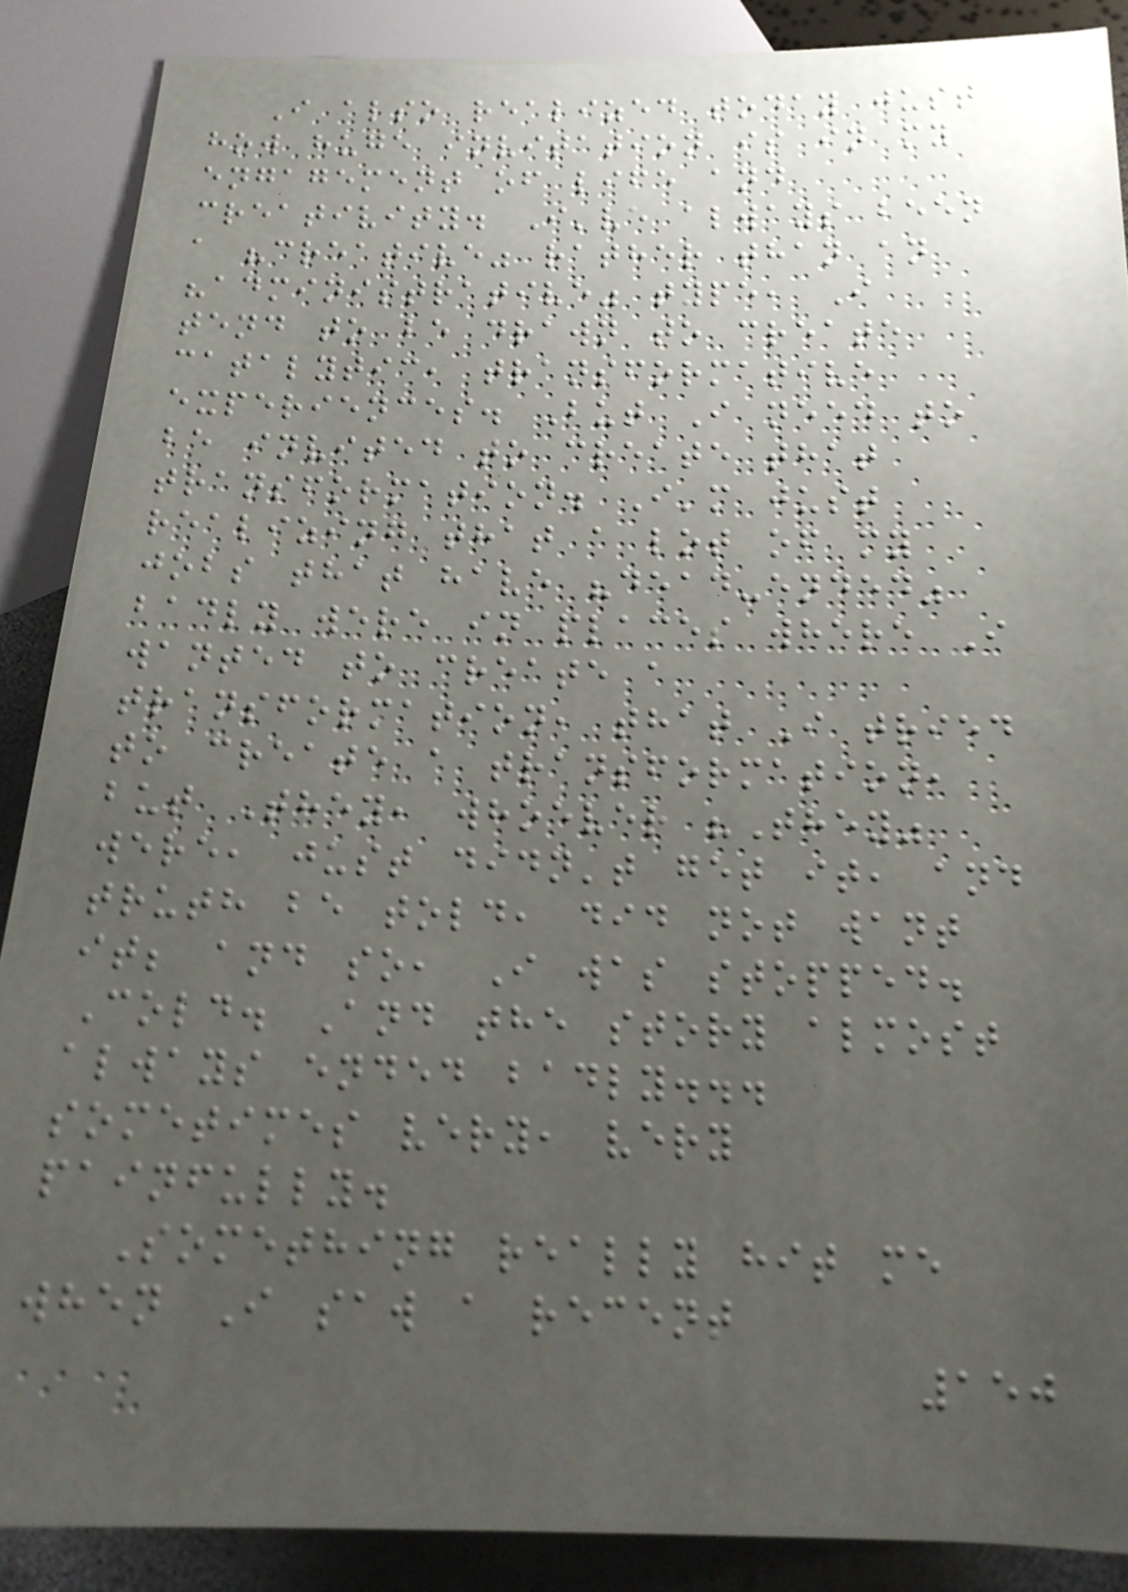I also realized today just
how huge invitation is in my
engagement of life and
creativity. I've always been
a "creative" rather than an
"administrative" type, I
tend to be drawn to create
catalytic, transformative
experiences. But I need to
be invited to create that
transformation. I'm just
realizing that a lot of my
jobs that have "dead-ended"
badly were in places where I
wanted to create a
transformation, that I tried
to create a transformation,
but They, whoever "They"
were, just didn't get it, and
truth be told, did not want
it; and so, I was stopped.
Cold. And the story almost
always ended badly...
sometimes very, very
painfully.
Something really hit me
when I saw a recent
150
